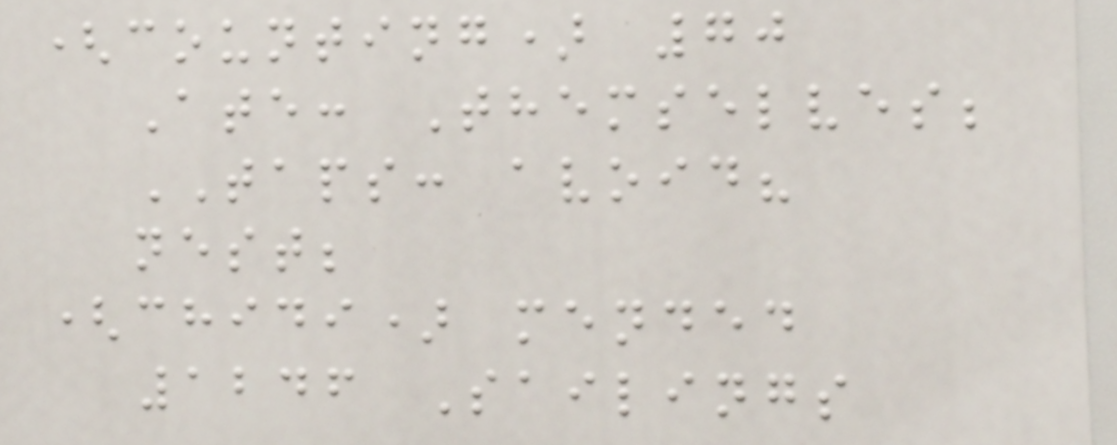(counting) 70
Ate: Themselves;
TAPS: avoid?
nest;
(chidi) mended
1246 Sailings
